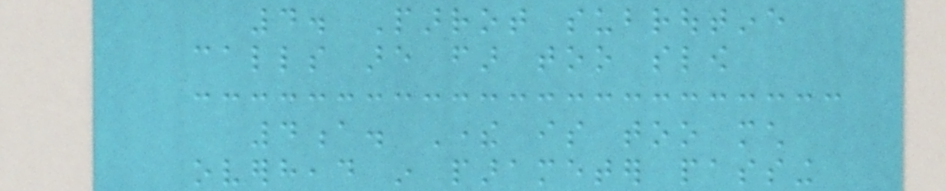4. Parrot subroutine
calls are far too slow
4a. There is too much
overhead in parameter passing
